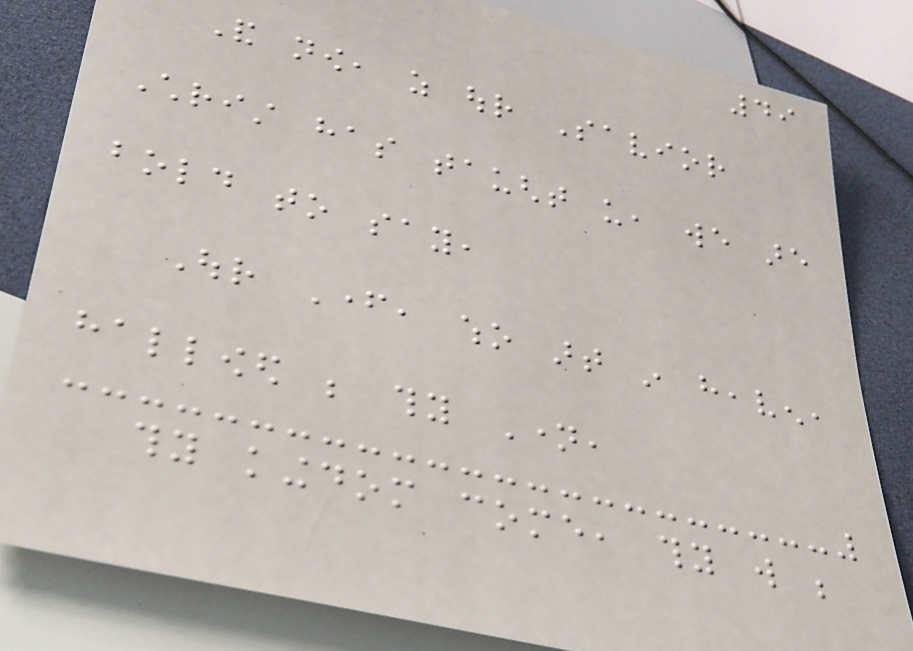49
And now, as our Savior
Christ has taught us, we are
bold to say,
Our Father, who art in heaven,
hallowed be thy Name,
thy kingdom come, thy will be
